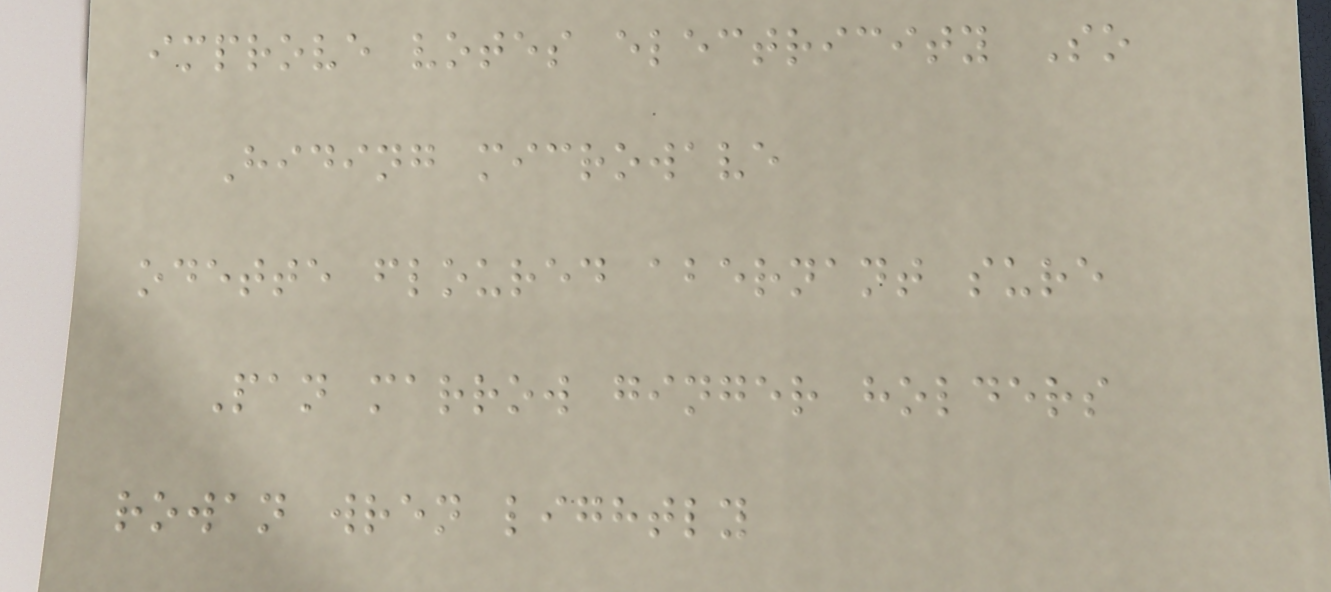improve votes electricity So
Hiding microwave
odette floured abernant sure
Pan marrow ginger holders
rowan wren lightly
